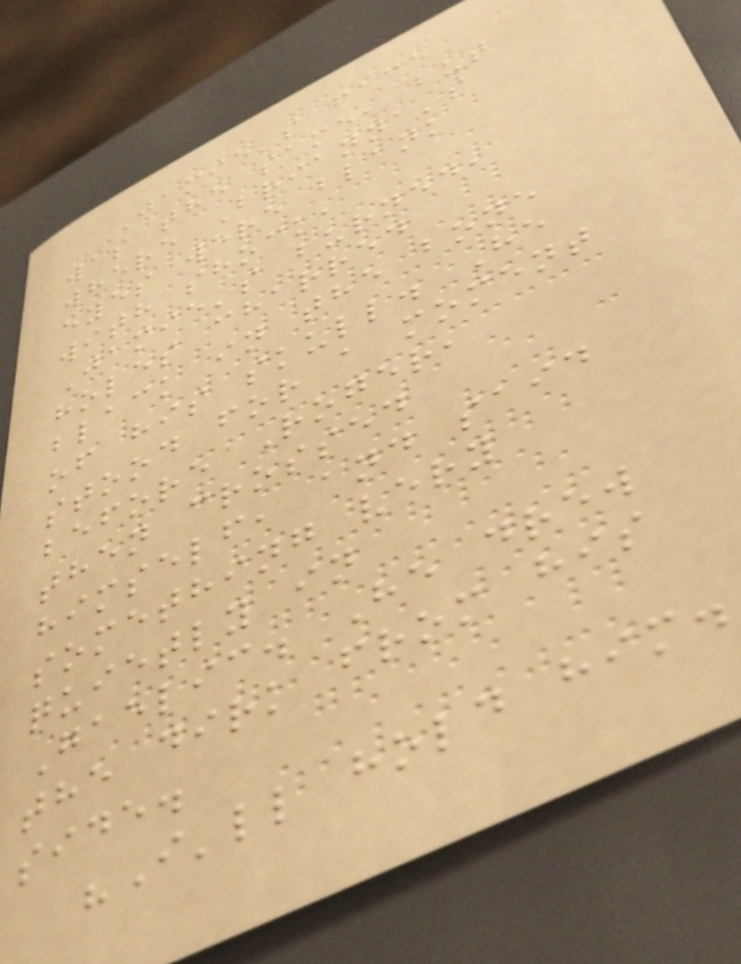Jamie's face
was the same, but
where Brianna's
eyes were blank
with shock,
Jamie's burned,
holes charred
black in the bone
of his skull. He
stood for a moment
before Roger,
then crossed
himself, and said
something very
quietly in
Gaelic. He drew
the dirk from his
side.
"I'll hold him.
